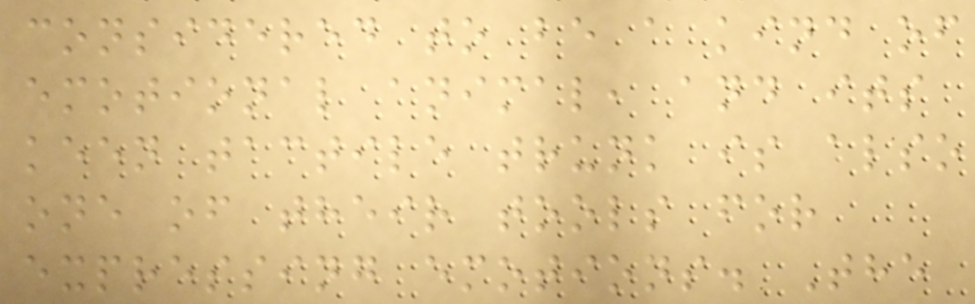considered to be a kind of
emotional animal, and its
keen tactile trunk is also
one of their tools for
expressing emotions. The
